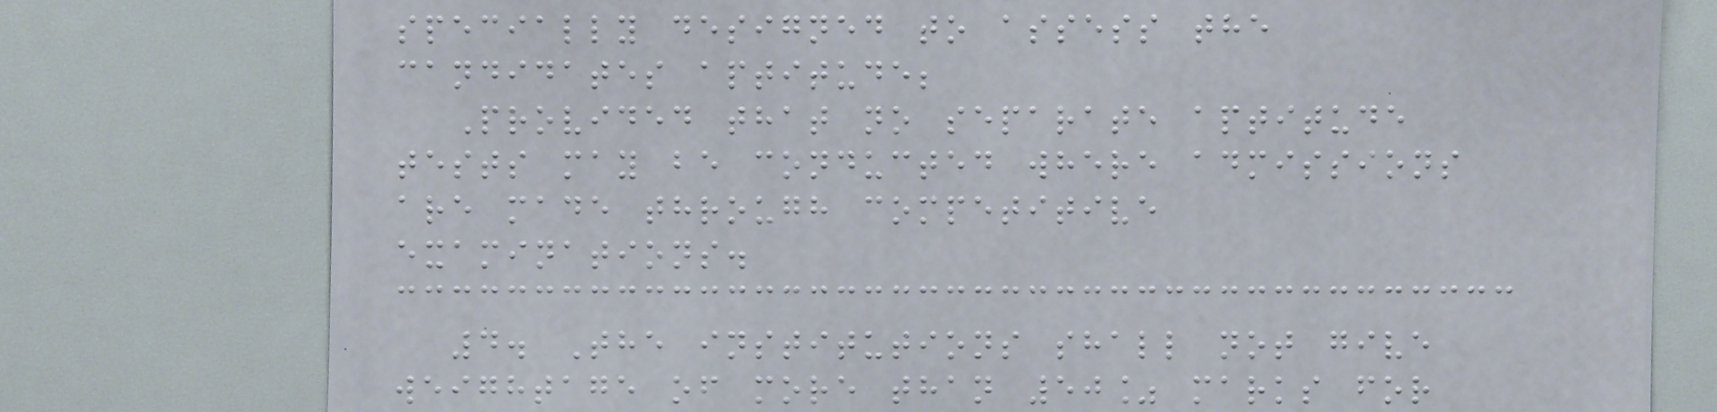specially designed to assess the
candidates aptitude;
Provided that no separate aptitude
tests may be conducted where admissions
are made through competitive
examinations.
4. The institutions shall not give
weightage of more than 50% marks for
